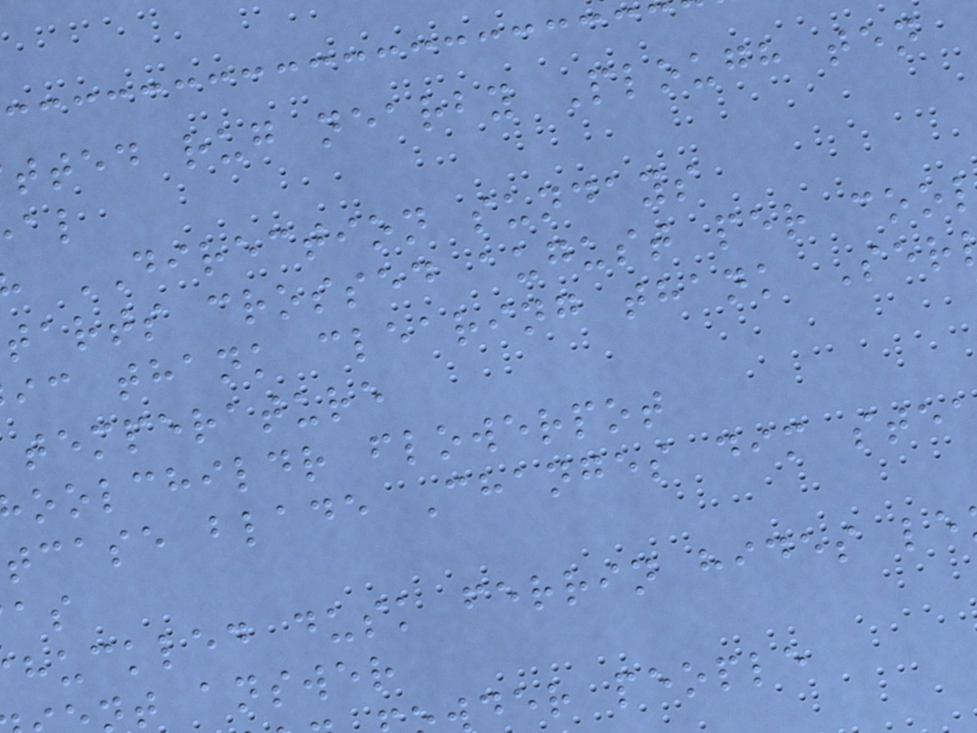tted rug nearby Plough ten
DIRECTION sundays
tarts crossed august per coo
ic thank clearing thank Ser
temperature
oolchildr flowerpot
tcase blade Changes dim ste
huckled dusk ferrin hides le
t answer
der people
